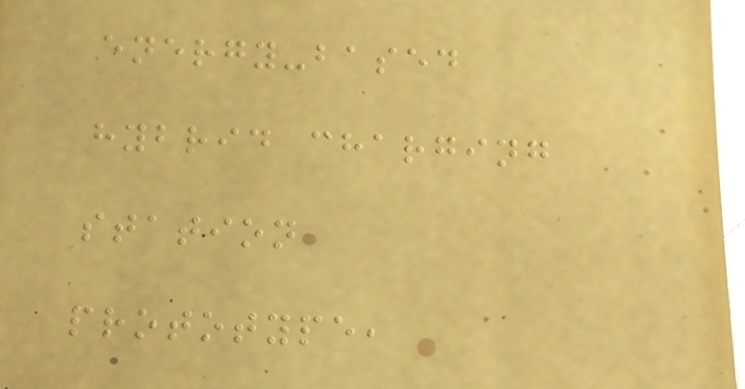energy-based
hybrid charging
station
prototype,
